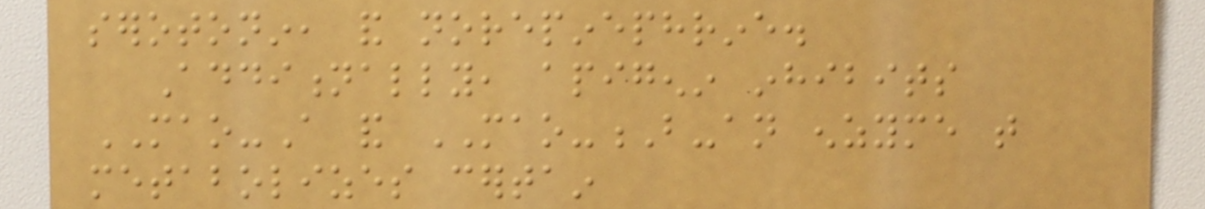serotonin, and norepinephrine.
Additionally, apigenin inhibits
MAO-A and MAO-B-an enzyme that
metabolizes certain
